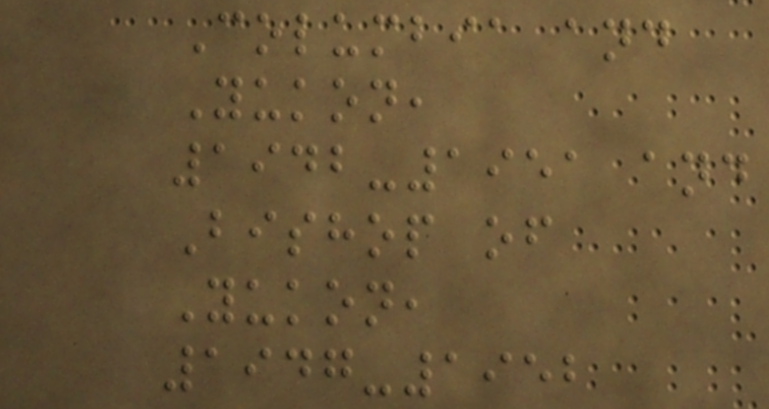Columbia and
Yukon,
1942-1951 and
Bishop of
Yukon,
1947-1952
